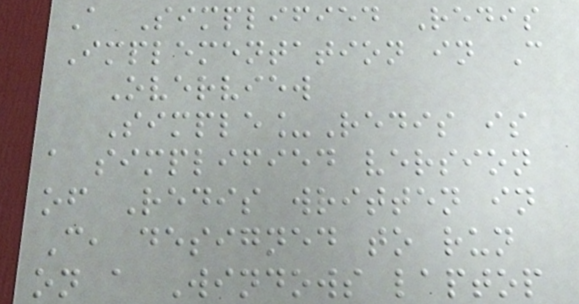A Simplified Redis
Implementation in C
Overview
Simple_Redis is
a simplified version
of Redis written in
C, designed to run
on a Windows laptop
